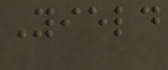Yield
